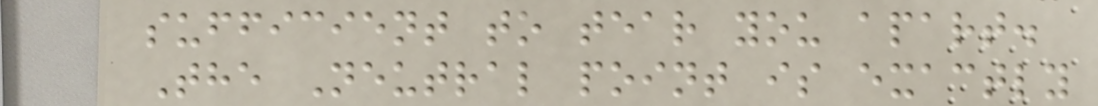sufficient to tear you apart.
The Neutral point is exactly
